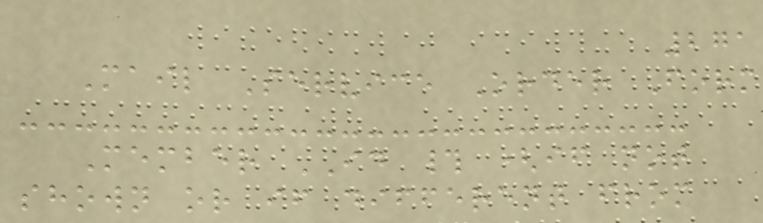271
Mail Service Order Form
Member ID # (if not
shown or if different from
